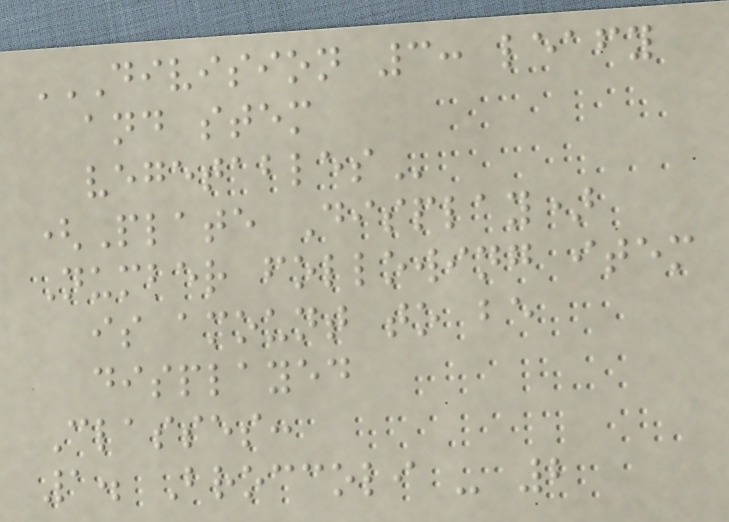DIVISION 3: LEAFY
AND STEM
VEGETABLES
(Plate Display)
Number following item
is amount to be
displayed
Classes:
1. Broccoli - 2
